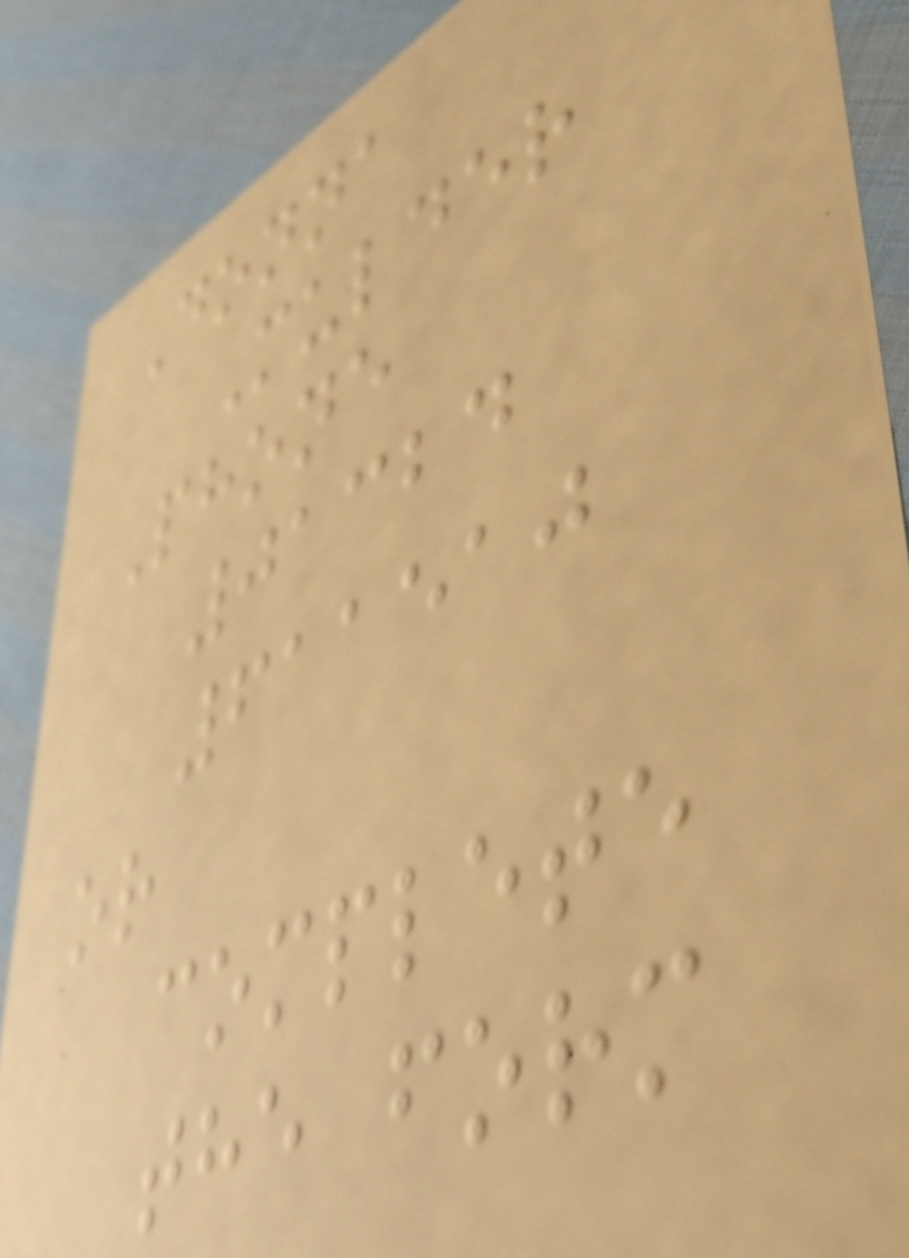Donna
Mulder
Phone
01324
611510
or
complete
the form
